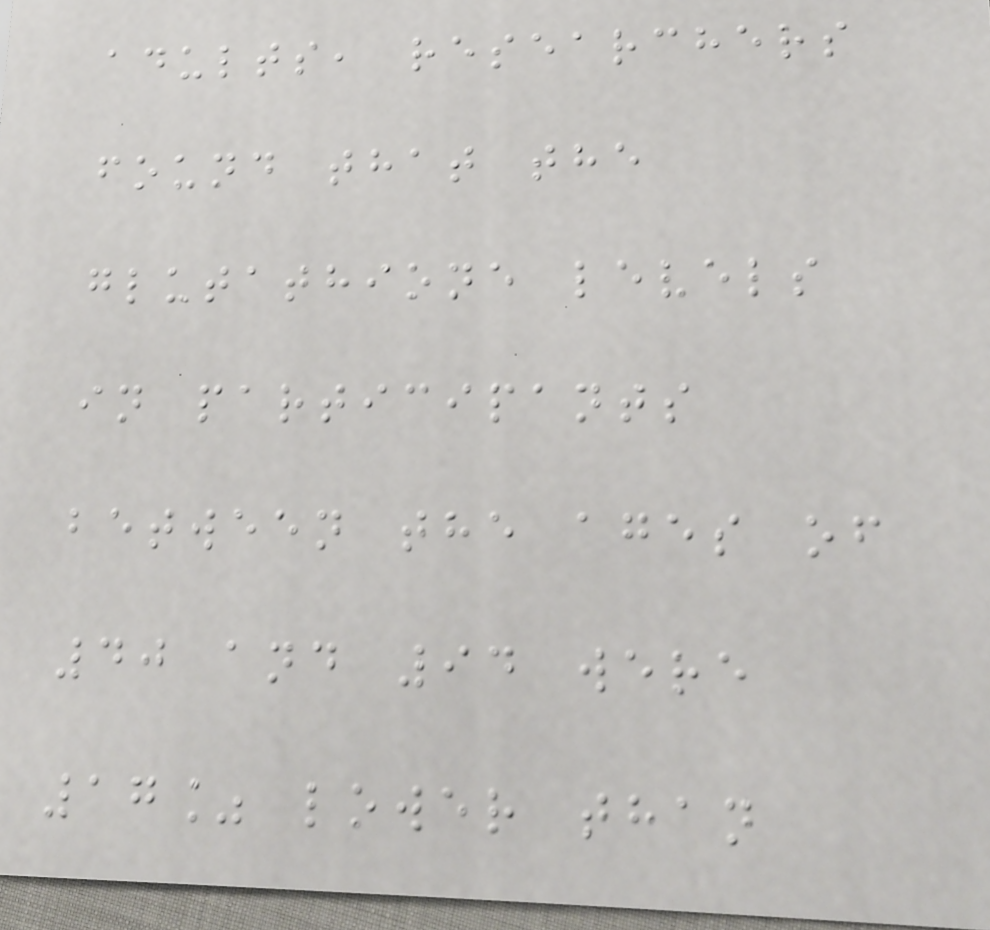adults, researchers
found that the
glutathione levels
in participants
between the ages of
40 and 94 were
17% lower than
